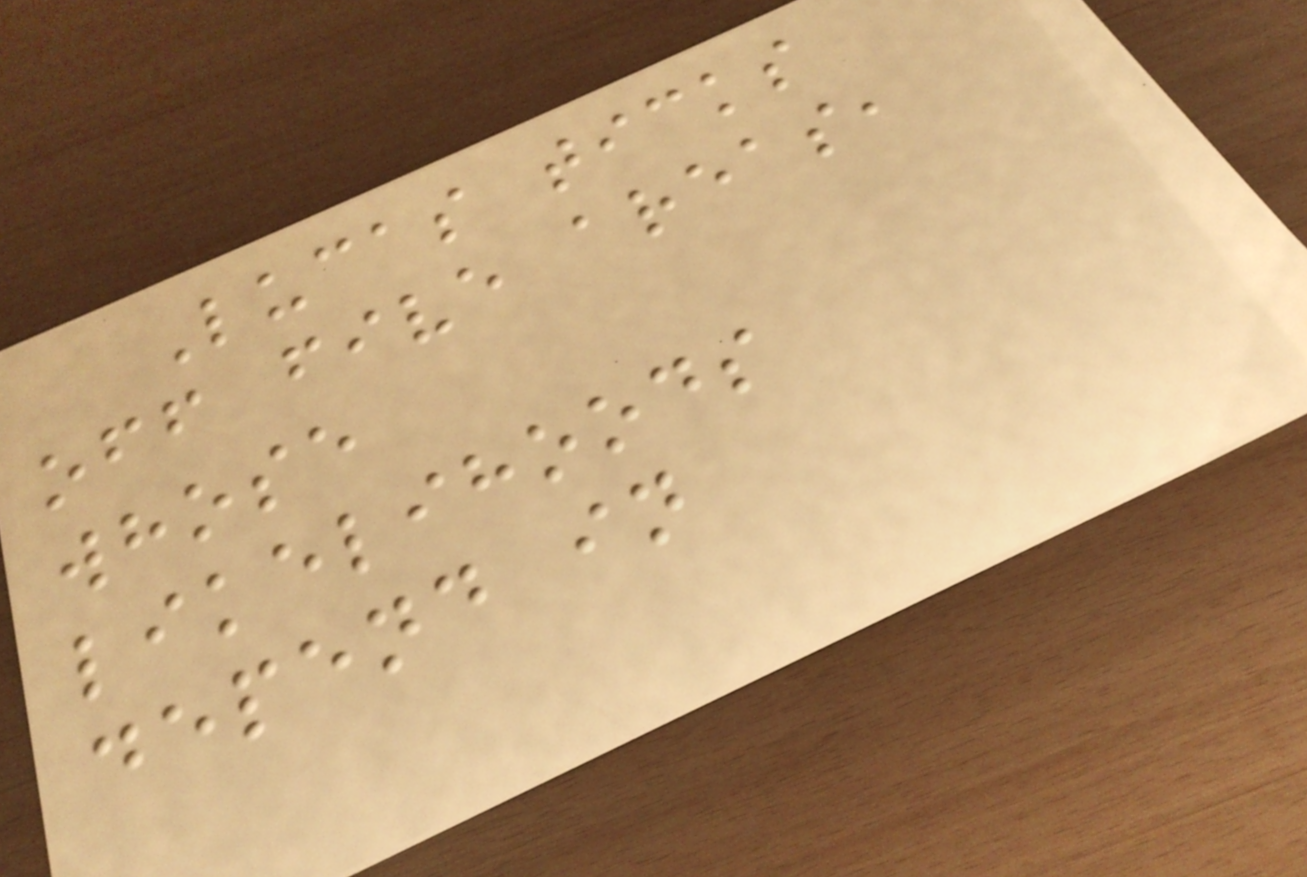Lucas ticks
off five areas,
whose
likelihoods
depend in
